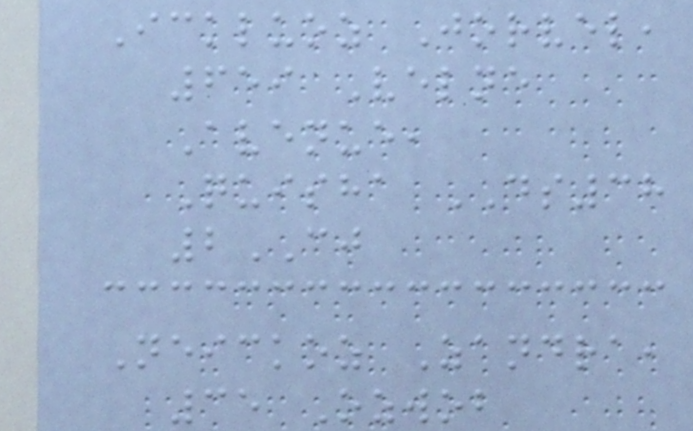Ickluoz Jorvel,
659 Velne
Avenue,
Quisha DS38
2CJ
Neickoz Zandra,
35 Ozwob
